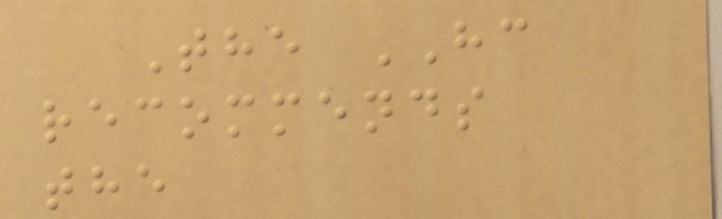The HC
recommends
the
